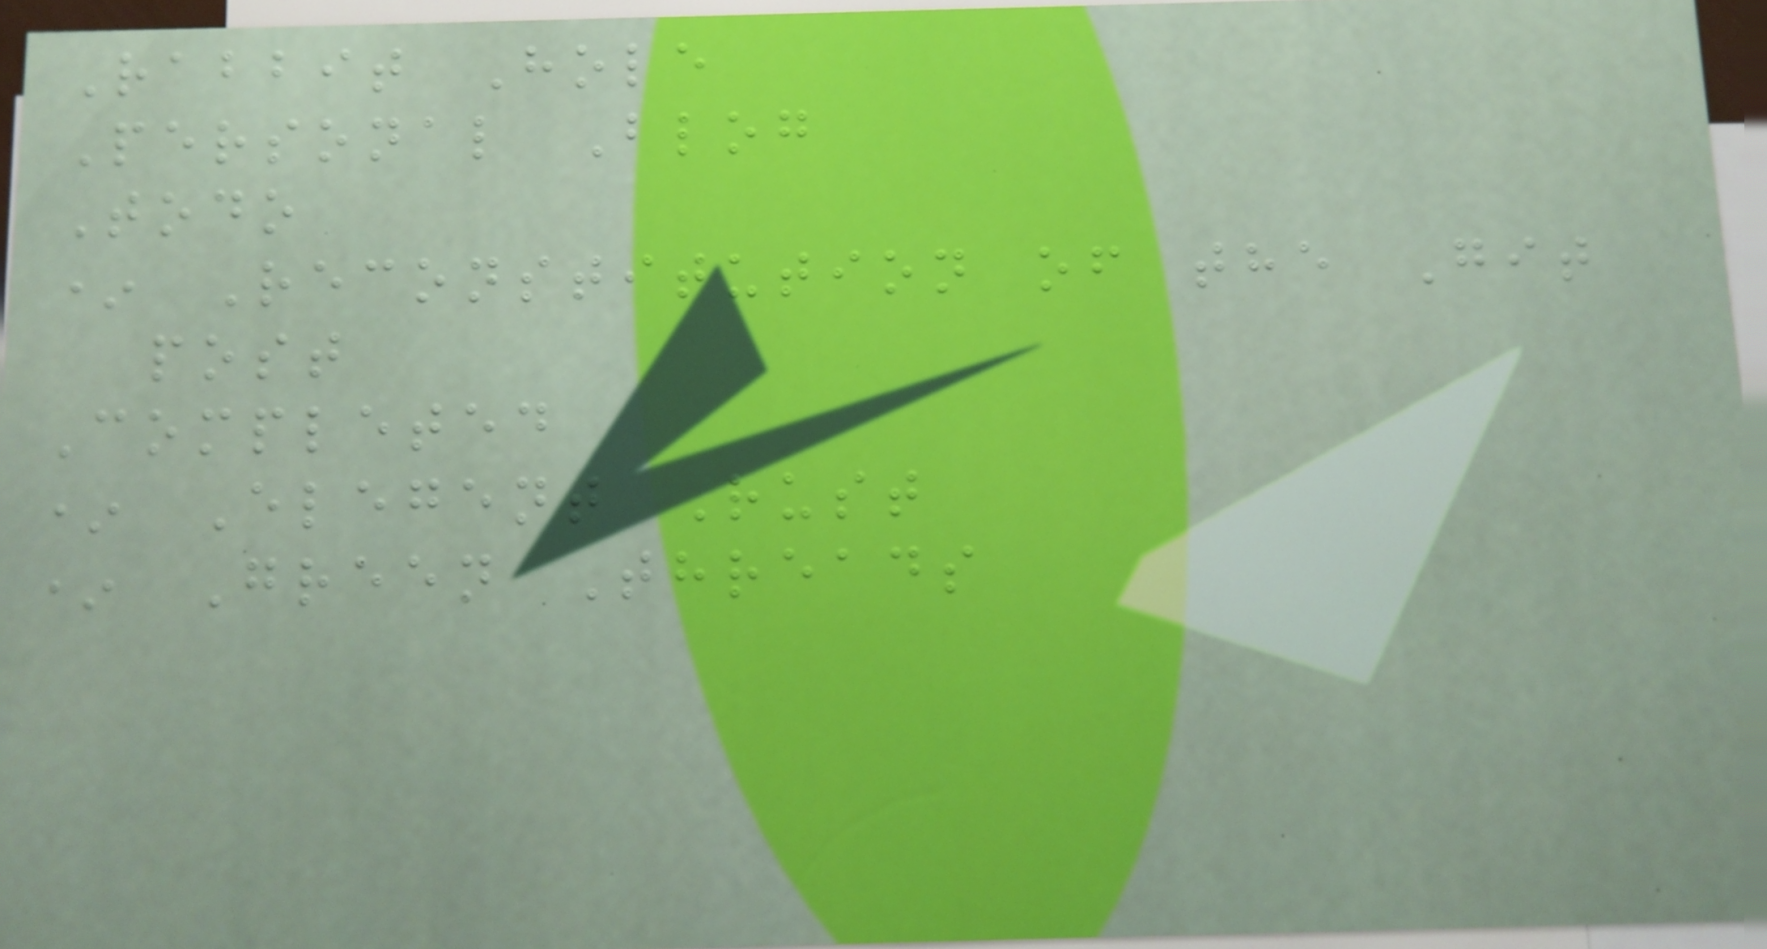Rabbit Hole
Personal Blog
Todo
* Reconstitution of the Git
post
Completed
* Elegent Rust
* Green Threads
